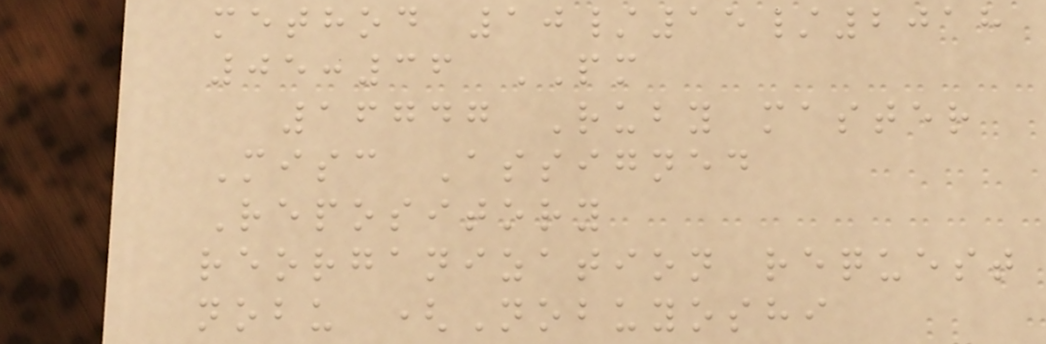method 10/15/2018
05:36 PM
16747 Ruby master
Misc Assigned
Repository
reorganization request
nobu (Nobuyoshi
